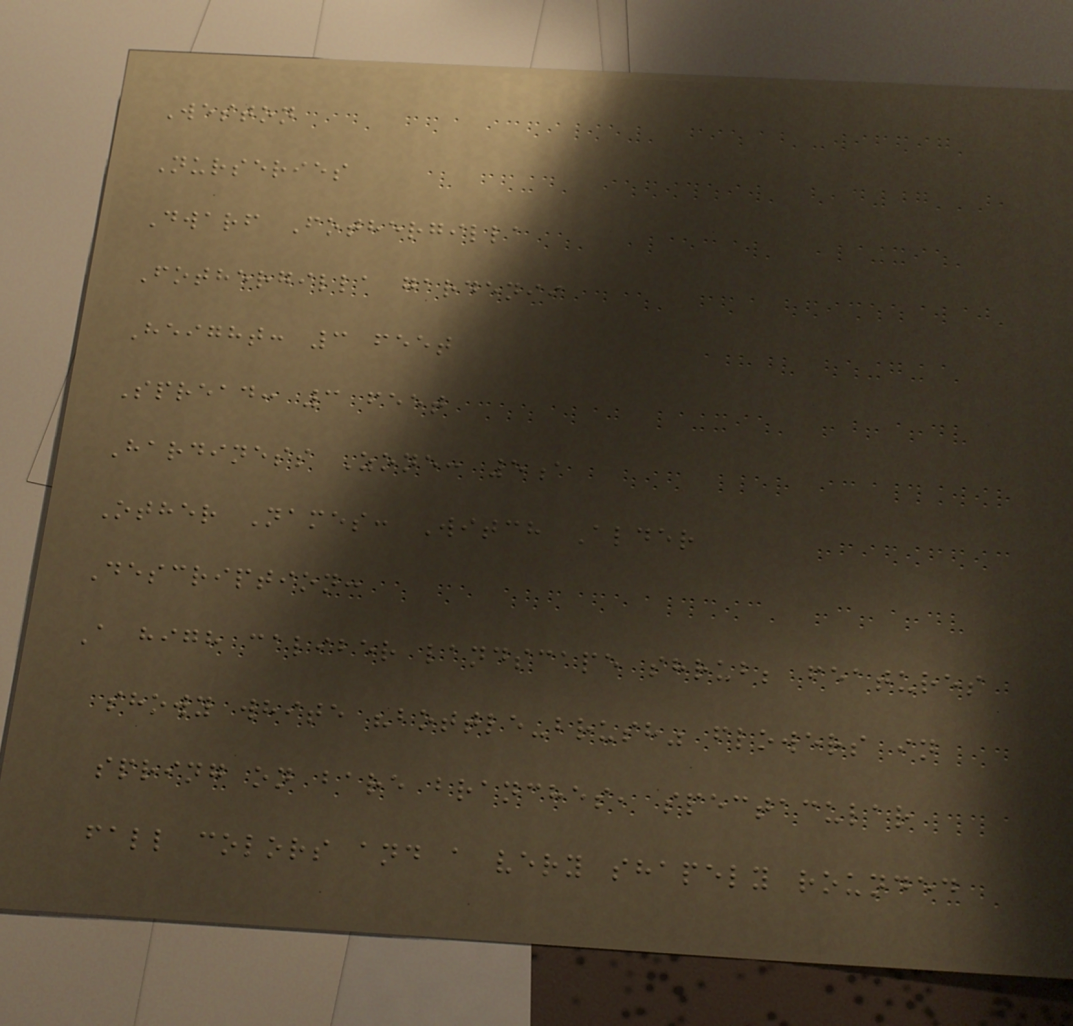Weston
Nurseries
Dwarf Fothergilla
Fothergilla gardenii
Height: 3 feet
Spread: 3 feet
Hardiness Zone: 5a
Other Names: Witch Alder
Description:
A high caliber landscape shrub; features
showy white "bottle-brush" flowers in
spring on bare branches, spectacular
fall colors and a very shapely rounded
